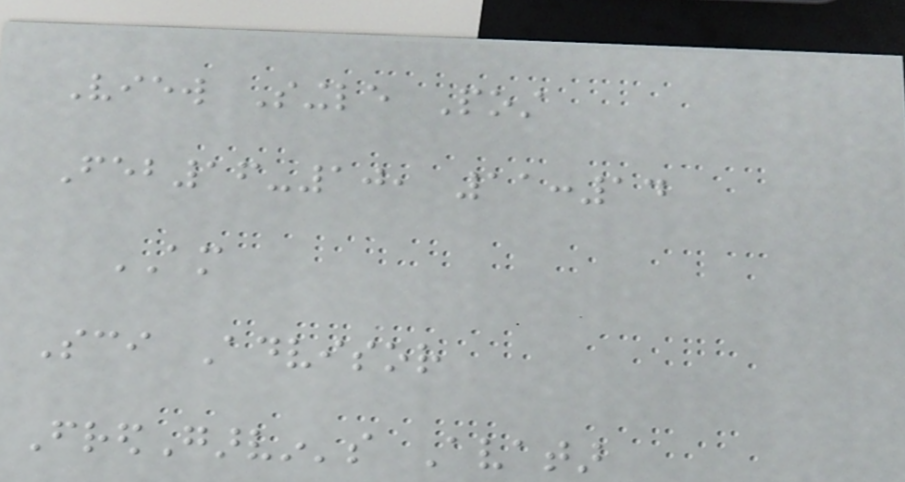View Single Post
Feb16-10, 11:14
AM
Sci Advisor
FredGarvin's Avatar
